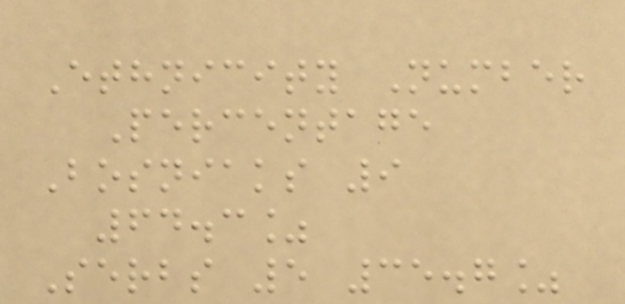Ethnicity Number
Percentage
Bosniaks 9
64.3%
Serbs 5 35.7%
